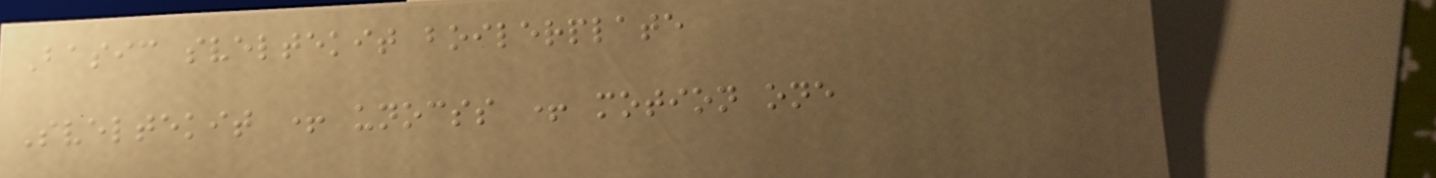Basic sveltekit boilerplate
Sveltekit + unocss + motion one
